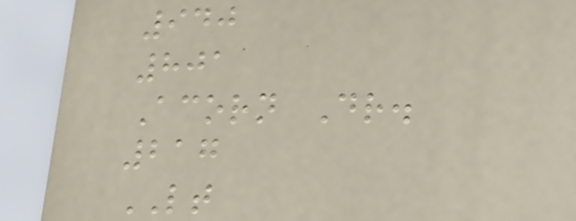940
801
Acorn Dr.
217
LT
